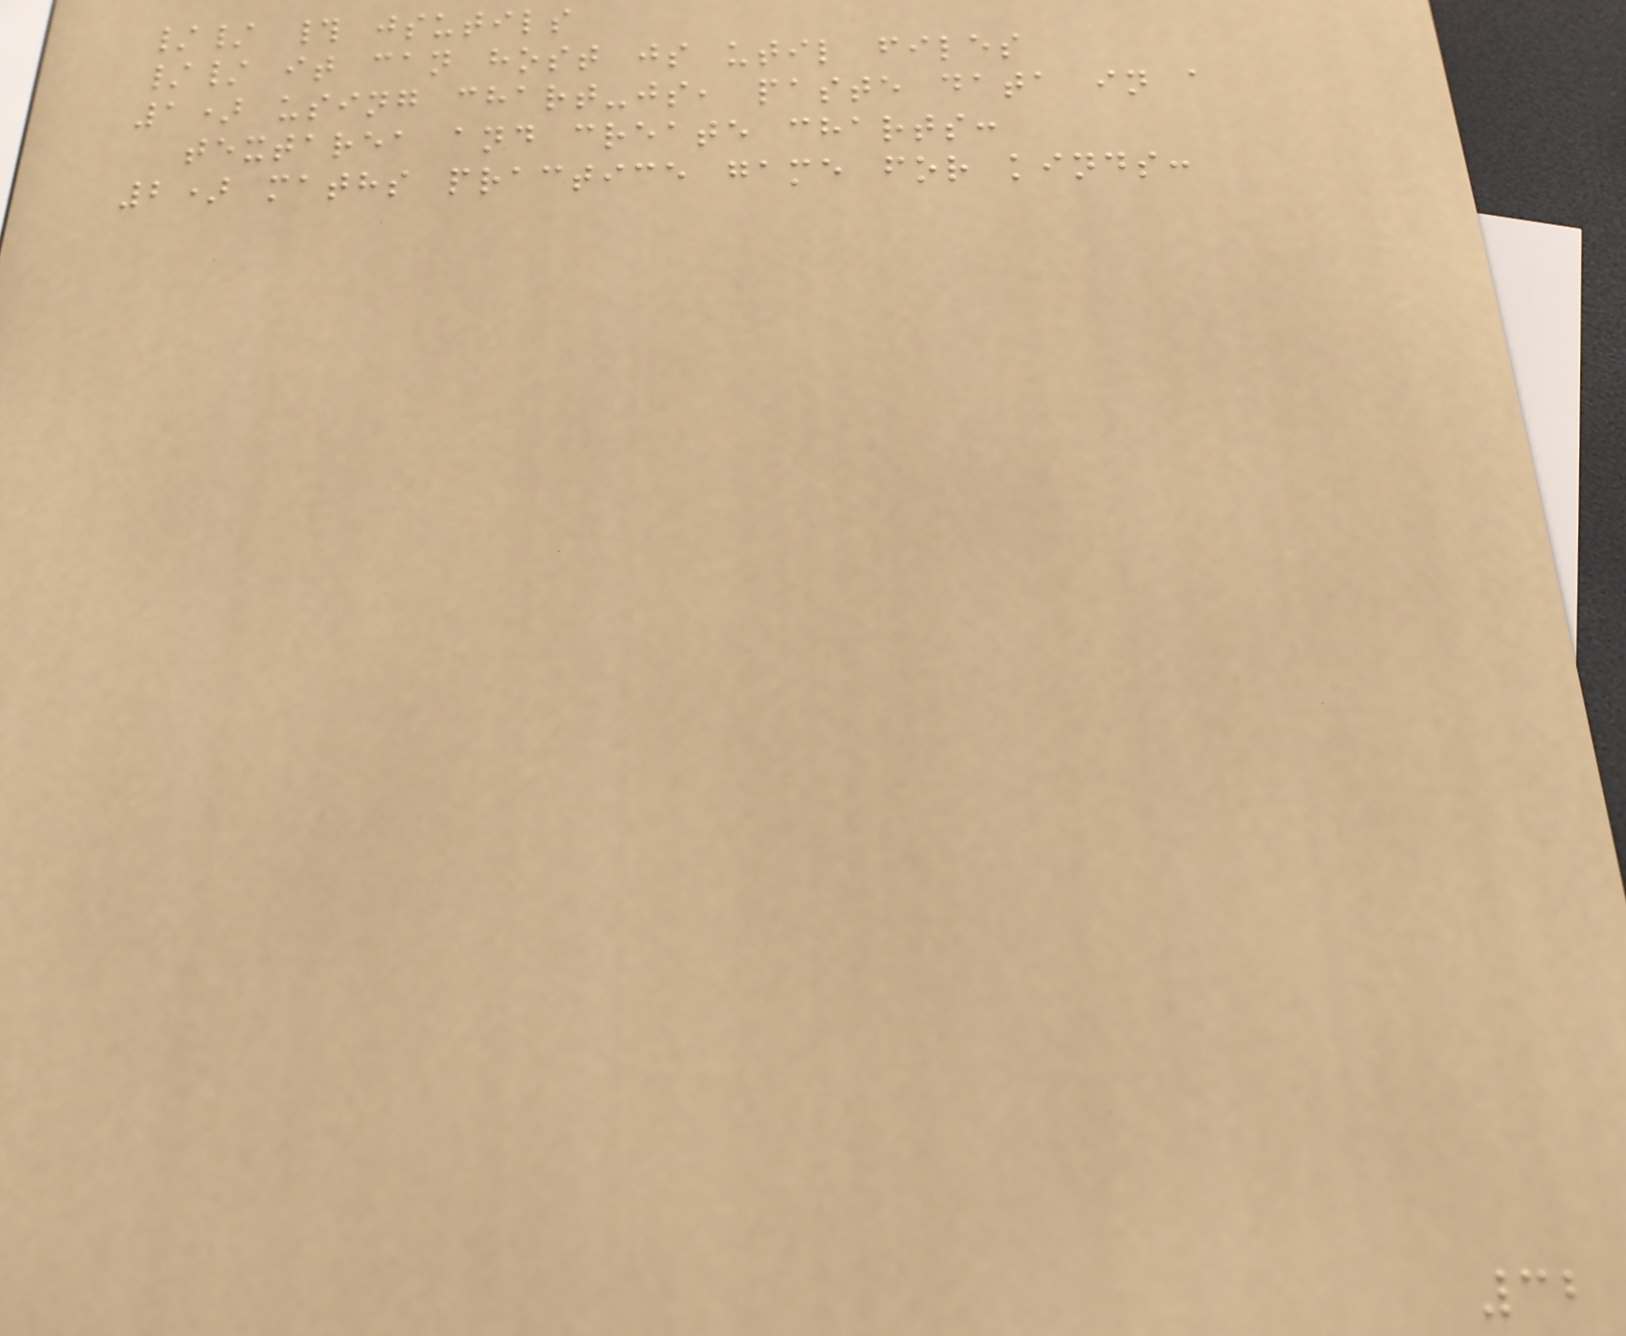// # jsutils
// it can host js util files
1) using chart-js, paste data in a
textarea and create charts:
2) maths practice game for kinds:
32
